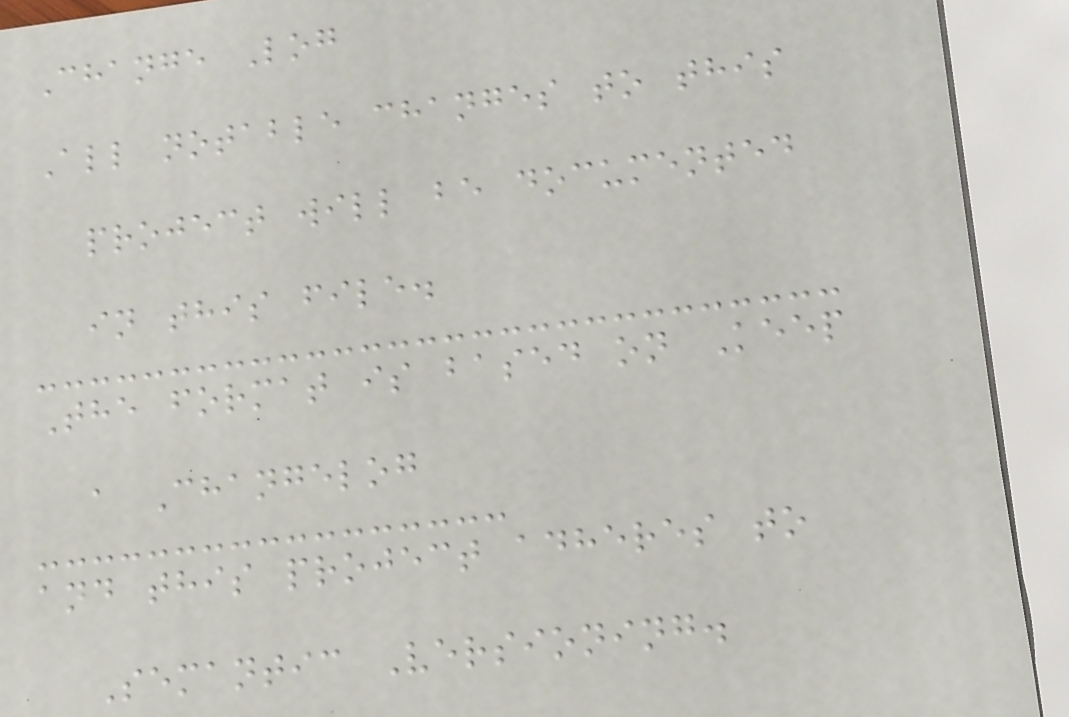Change Log
All notable changes to this
project will be documented
in this file.
The format is based on Keep
a Changelog
and this project adheres to
Semantic Versioning.
